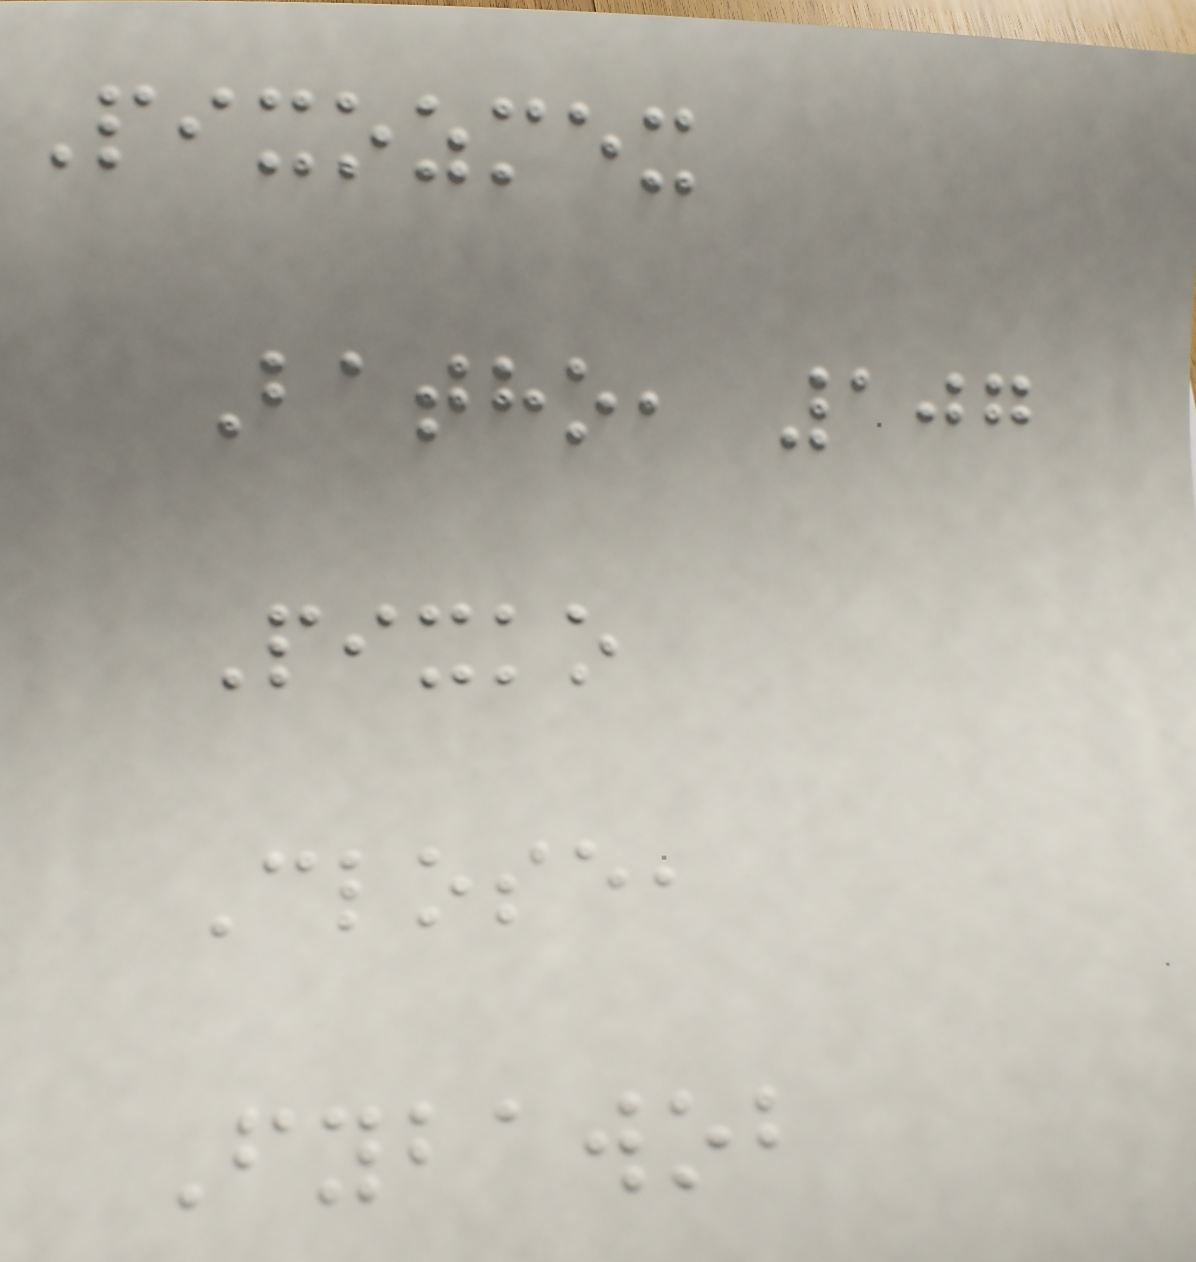Pixozmex
Batho, 107
Pixko
Close,
Fybawob
